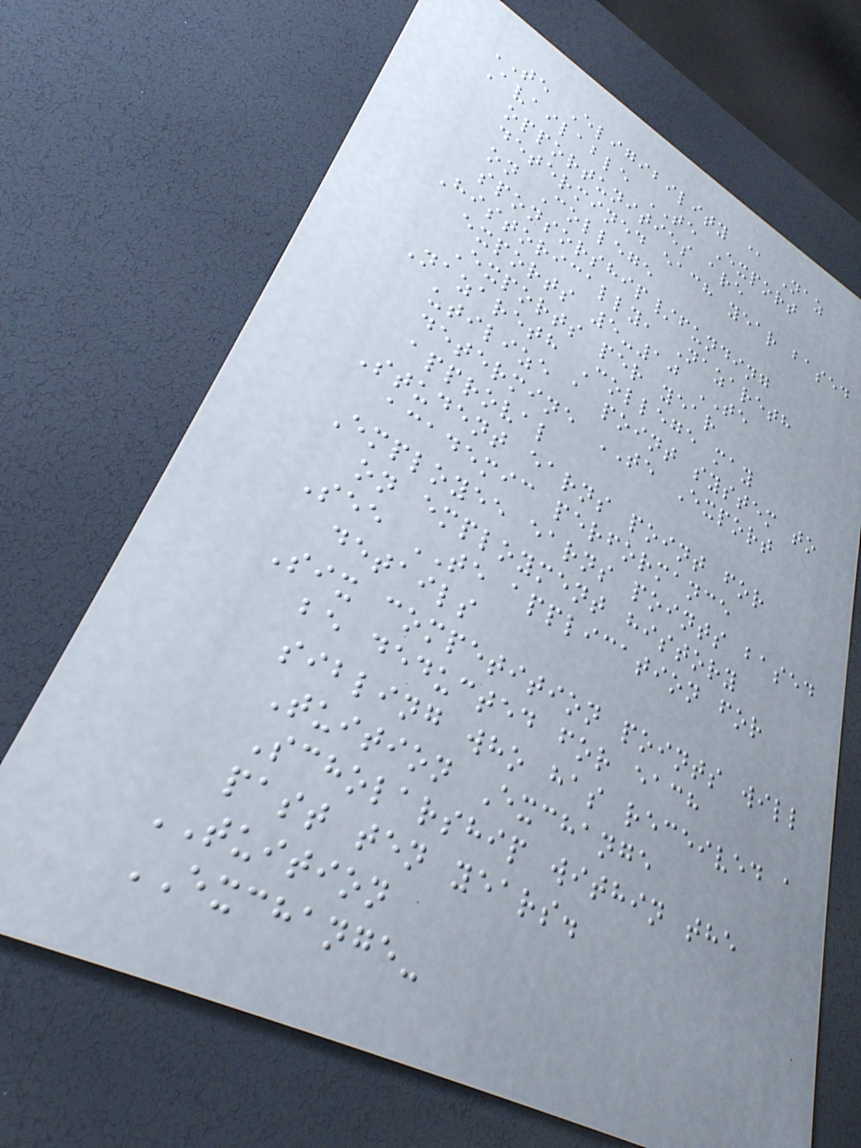TE Eligibility @ Naz
Available TE Export
opportunities are
determined each year based
on College
sponsorship/funding
Historically, Nazareth
exports 5-10 TE
Exports per year
Nazareth College may
utilize a point system to
determine TE Export
approval
Student earns point for
academic performance
Employee earns points based
on employment history
See TE application for
details
Six competition points will
be deducted for each
sibling who has received a
Tuition Exchange
Scholarship within the
past ten years.
TUITION
EXCHANGE-
